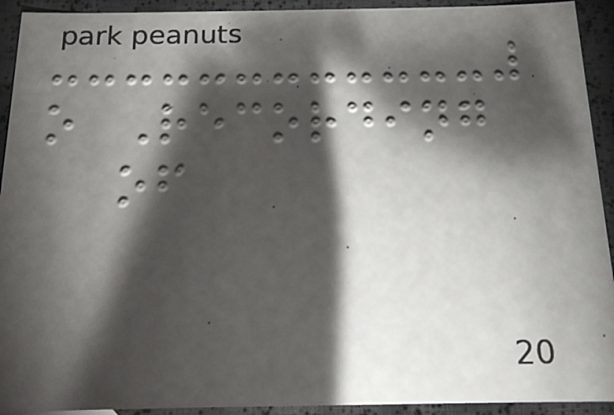o Recording
of
